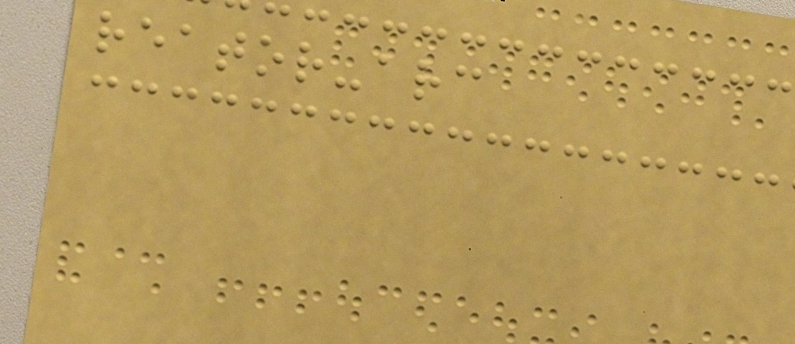reator-arc
